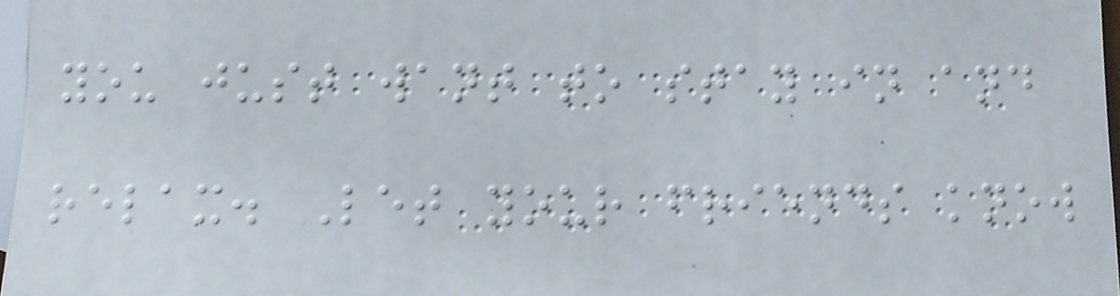you just want to stay in and
relax. Let your friends know
